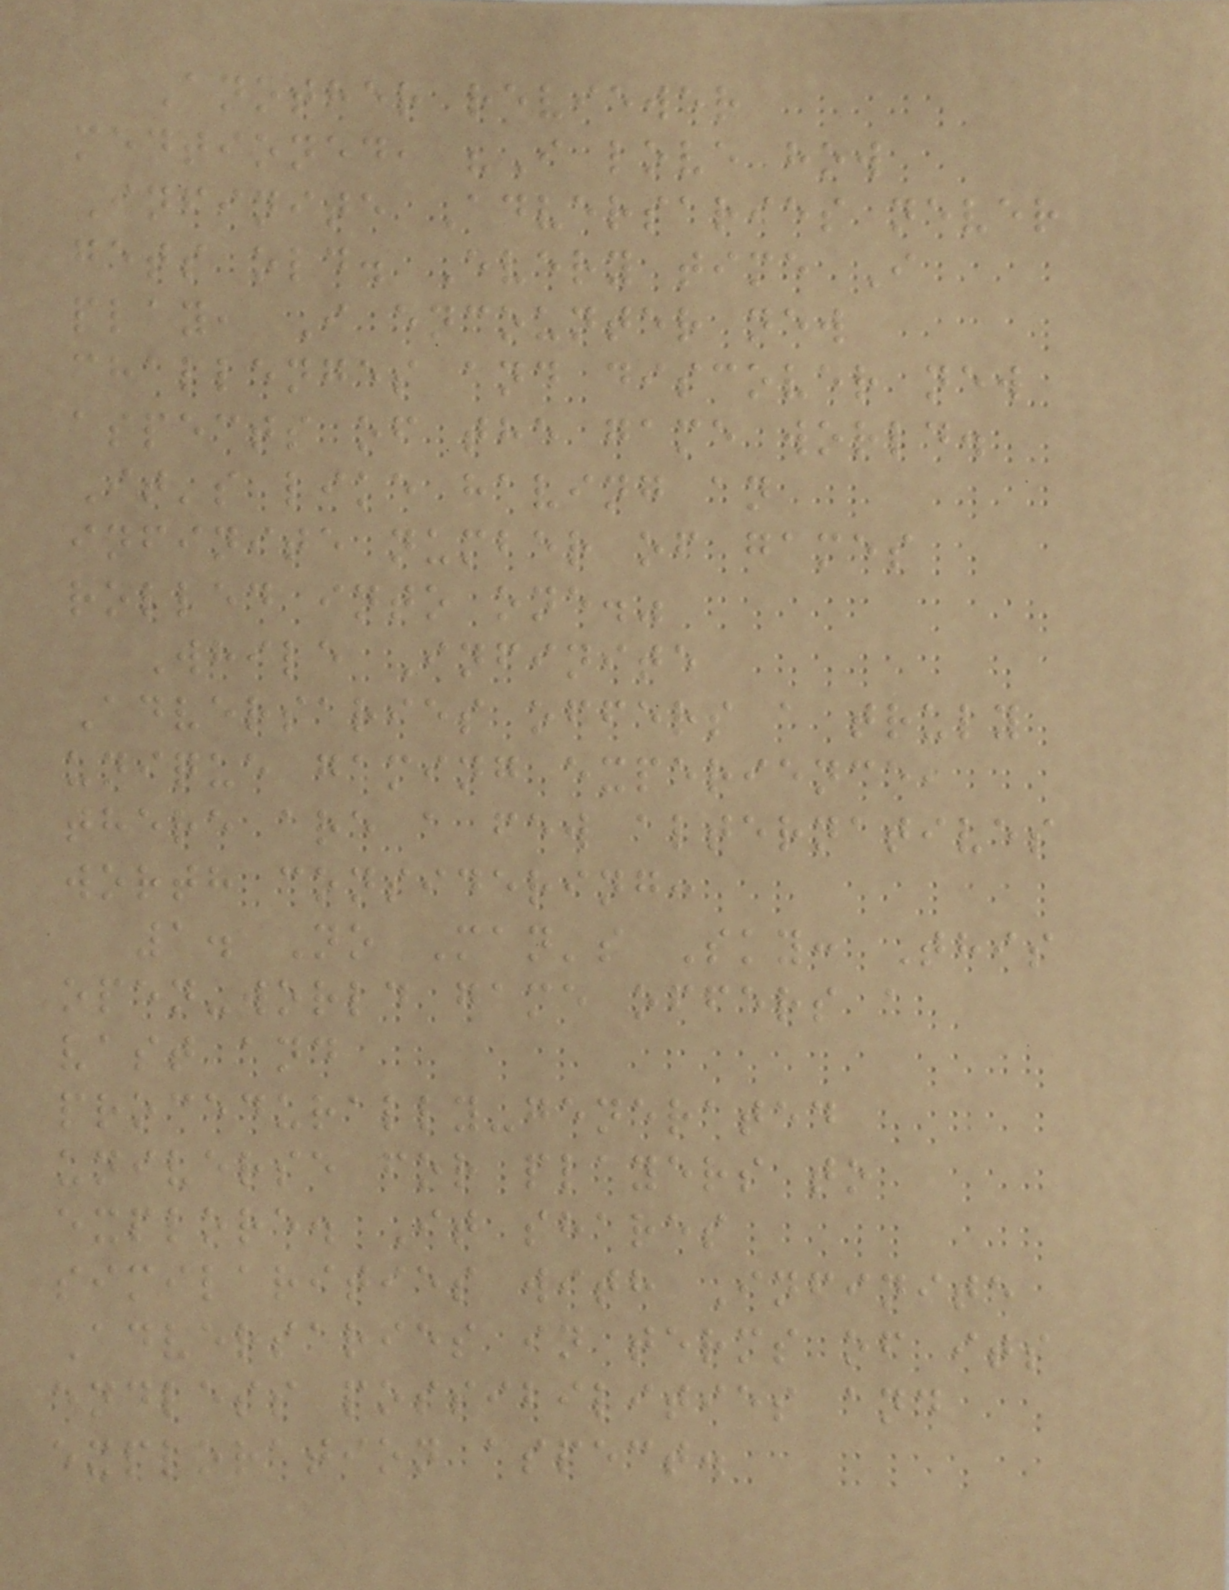Another reviewer
mentioned, "I love how
Infinite Adversaries never
gets old. Every time I
play, I encounter new
challenges and discover new
aspects of the game world.
It's like having an
infinite number of games
rolled into one."
While Infinite
Adversaries offers a truly
unique gaming experience,
there are a few alternatives
worth considering:
1. No Man's Sky: This
open-world game offers a
vast and
procedurally-generated
universe for players to
explore. It shares
similarities with Infinite
Adversaries in terms of its
endless possibilities and
exploration aspect.
